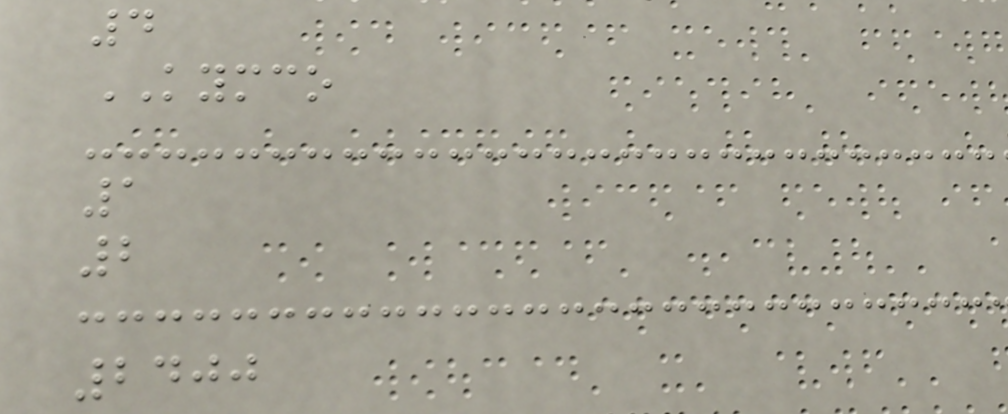4
KYMCO
1
2
2400
